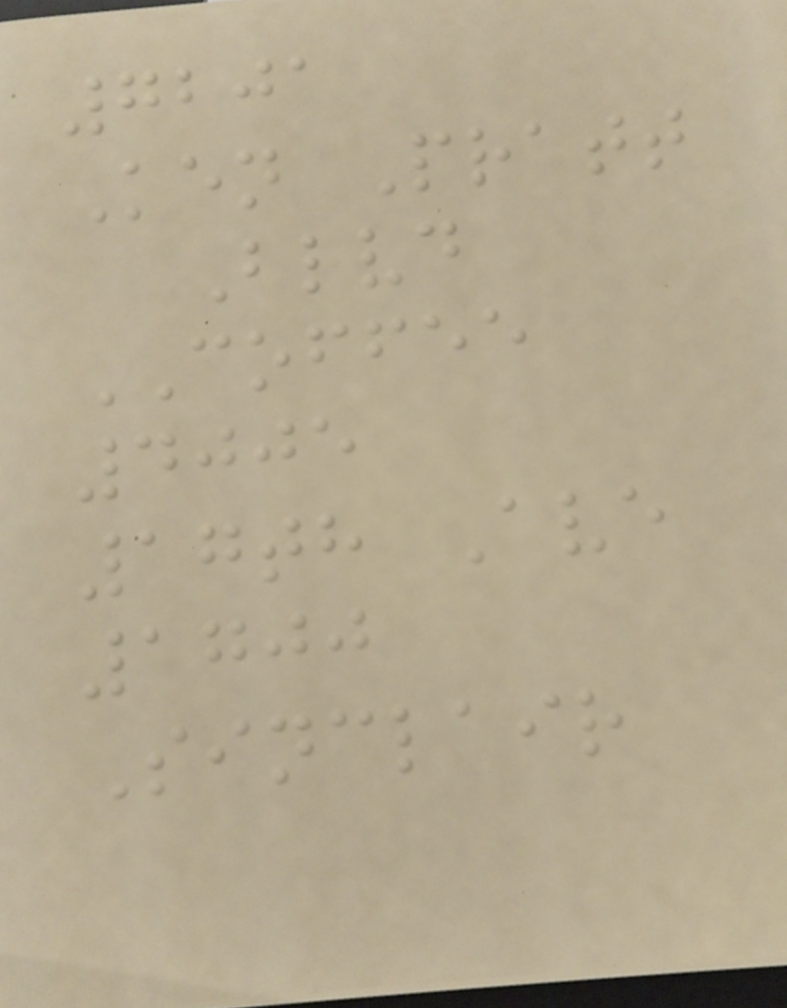7201
Ken Pratt
Blvd
COFFEE
4005
17th Ave
1700
Sinclair
